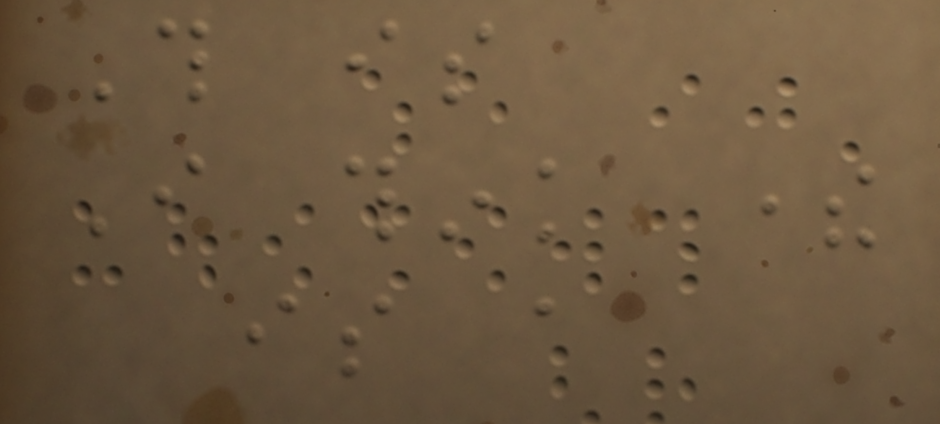This is
I think there
is a
